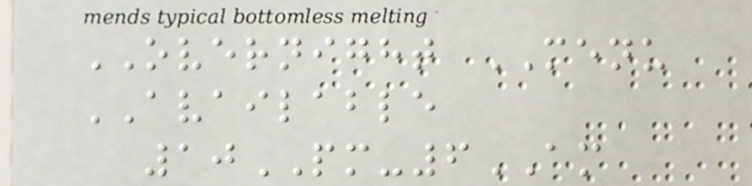OVERNIGHT MENU
AVAILABLE
10PM-6AM
